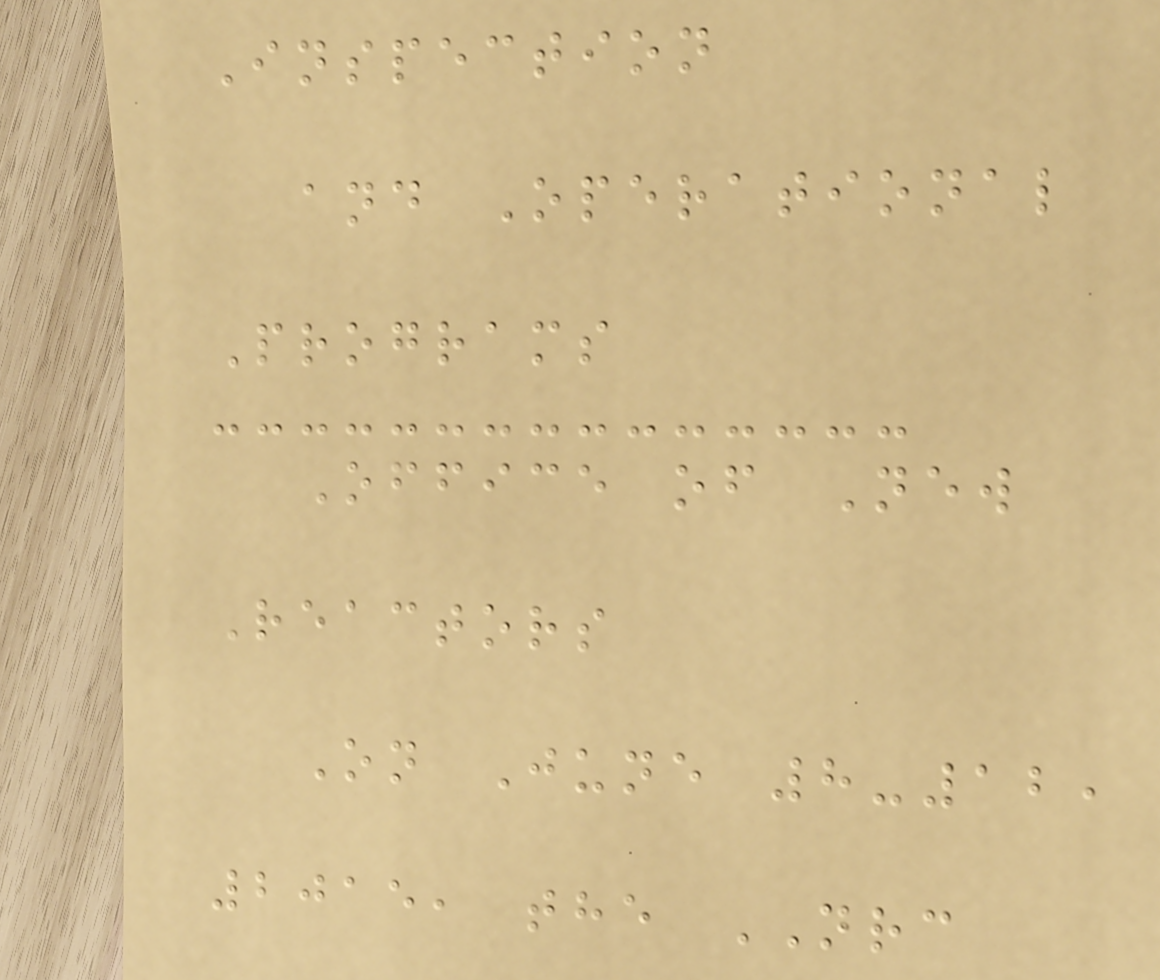Inspection
and Operational
Programs
Office of New
Reactors
On June 8-12,
2015, the NRC
